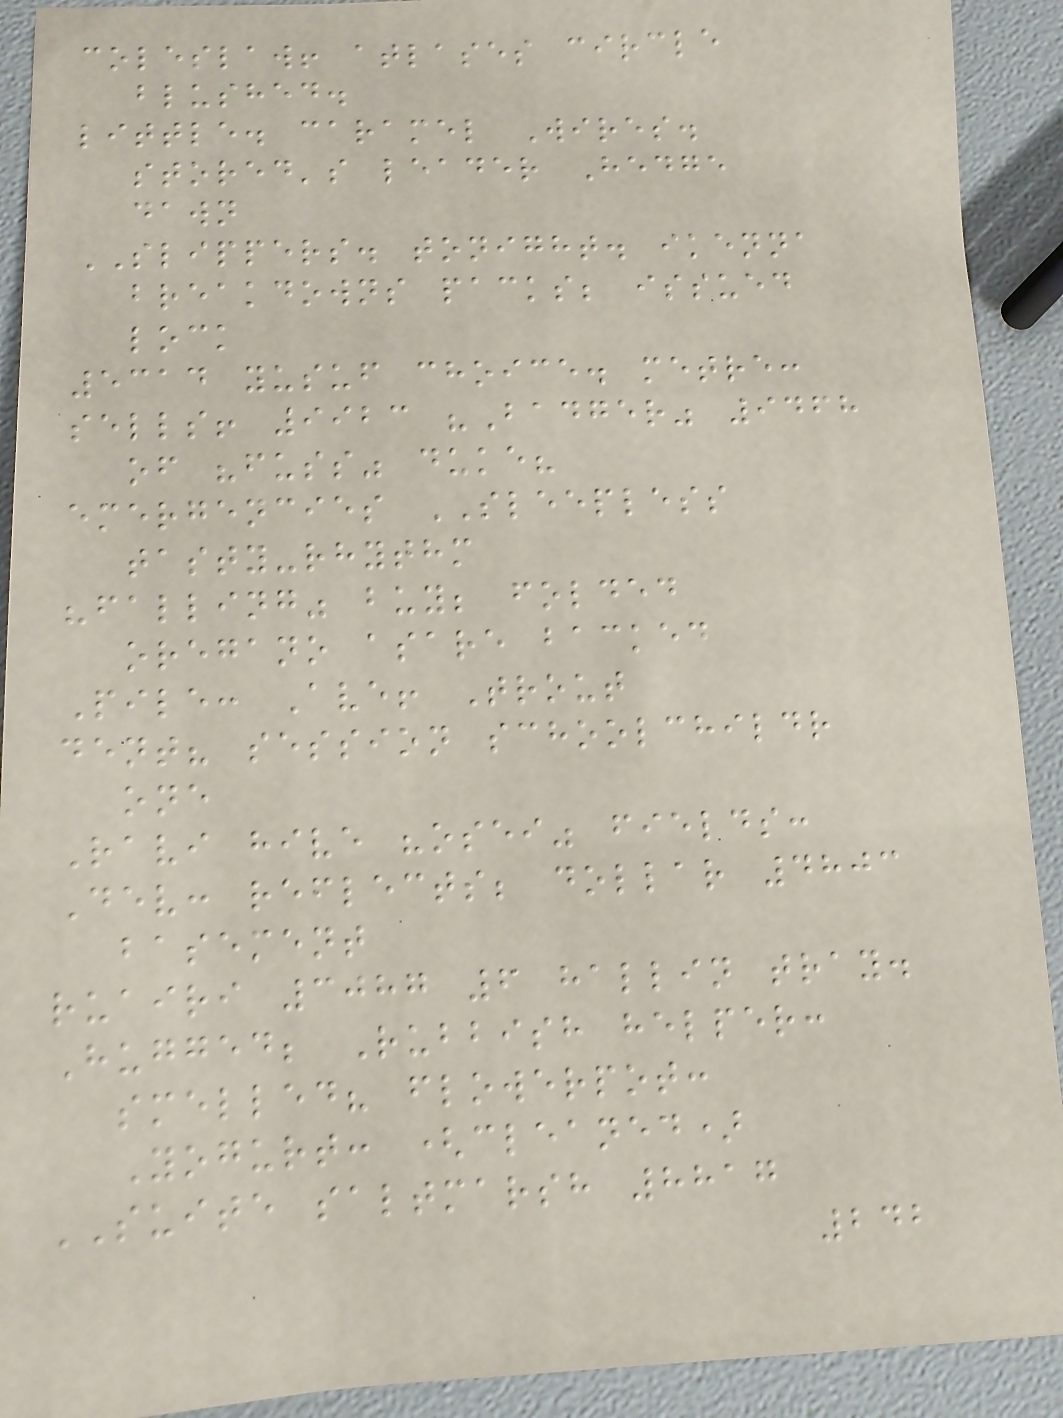coleslaw! atlases circle
blushed.
little. caramel Wires.
stored's leader Hedge
dawn
SLIPPERS. tonight. ikenna
breakdowns packs; issued
lock
5314 yusuf choice. metre:
sells! 9923 "Badger" 9468
of "fuss" duke?
emergencies SLEEPLESS
tasty-rhythm
"falling" buy; folded
oregano asare backed
Pile: Ave! Trout
dent? session schoolchildr
one
Ravi hive "osei" fields:
Dev: reflects; dollar 4803
basement
ruairi 3087 6 hallin tray.
Hugged; Rubbish helper:
smelled? flowerpot:
Yogurt: (cleaned)
SUITE saltmarsh 8817
242
